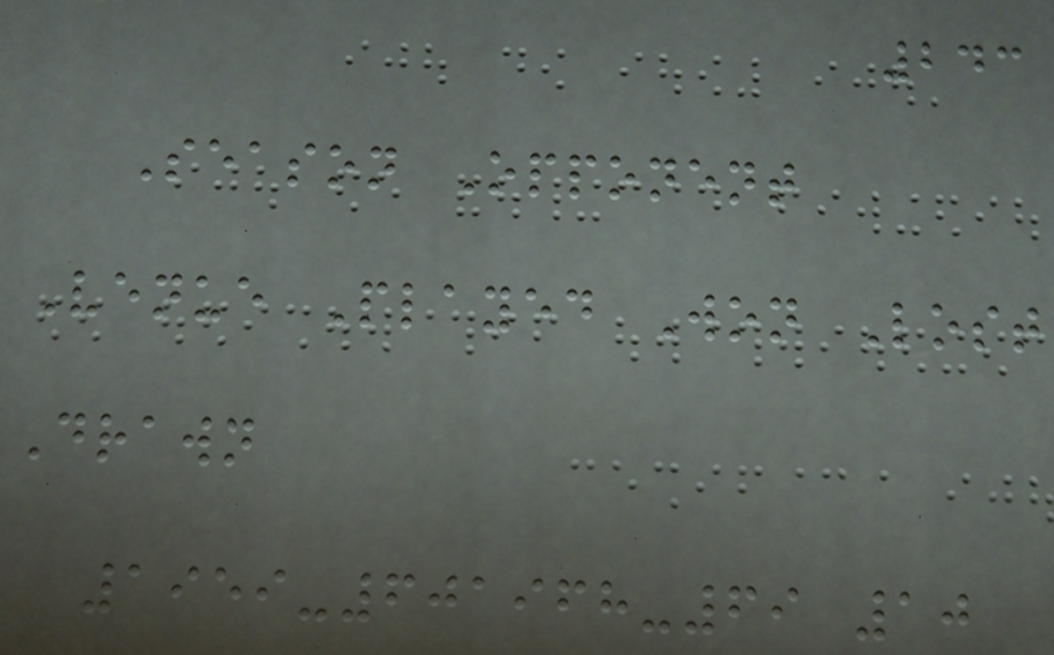243
Season Opponent
Venue Played Won Lost
Drawn
1959-601968-69 10
